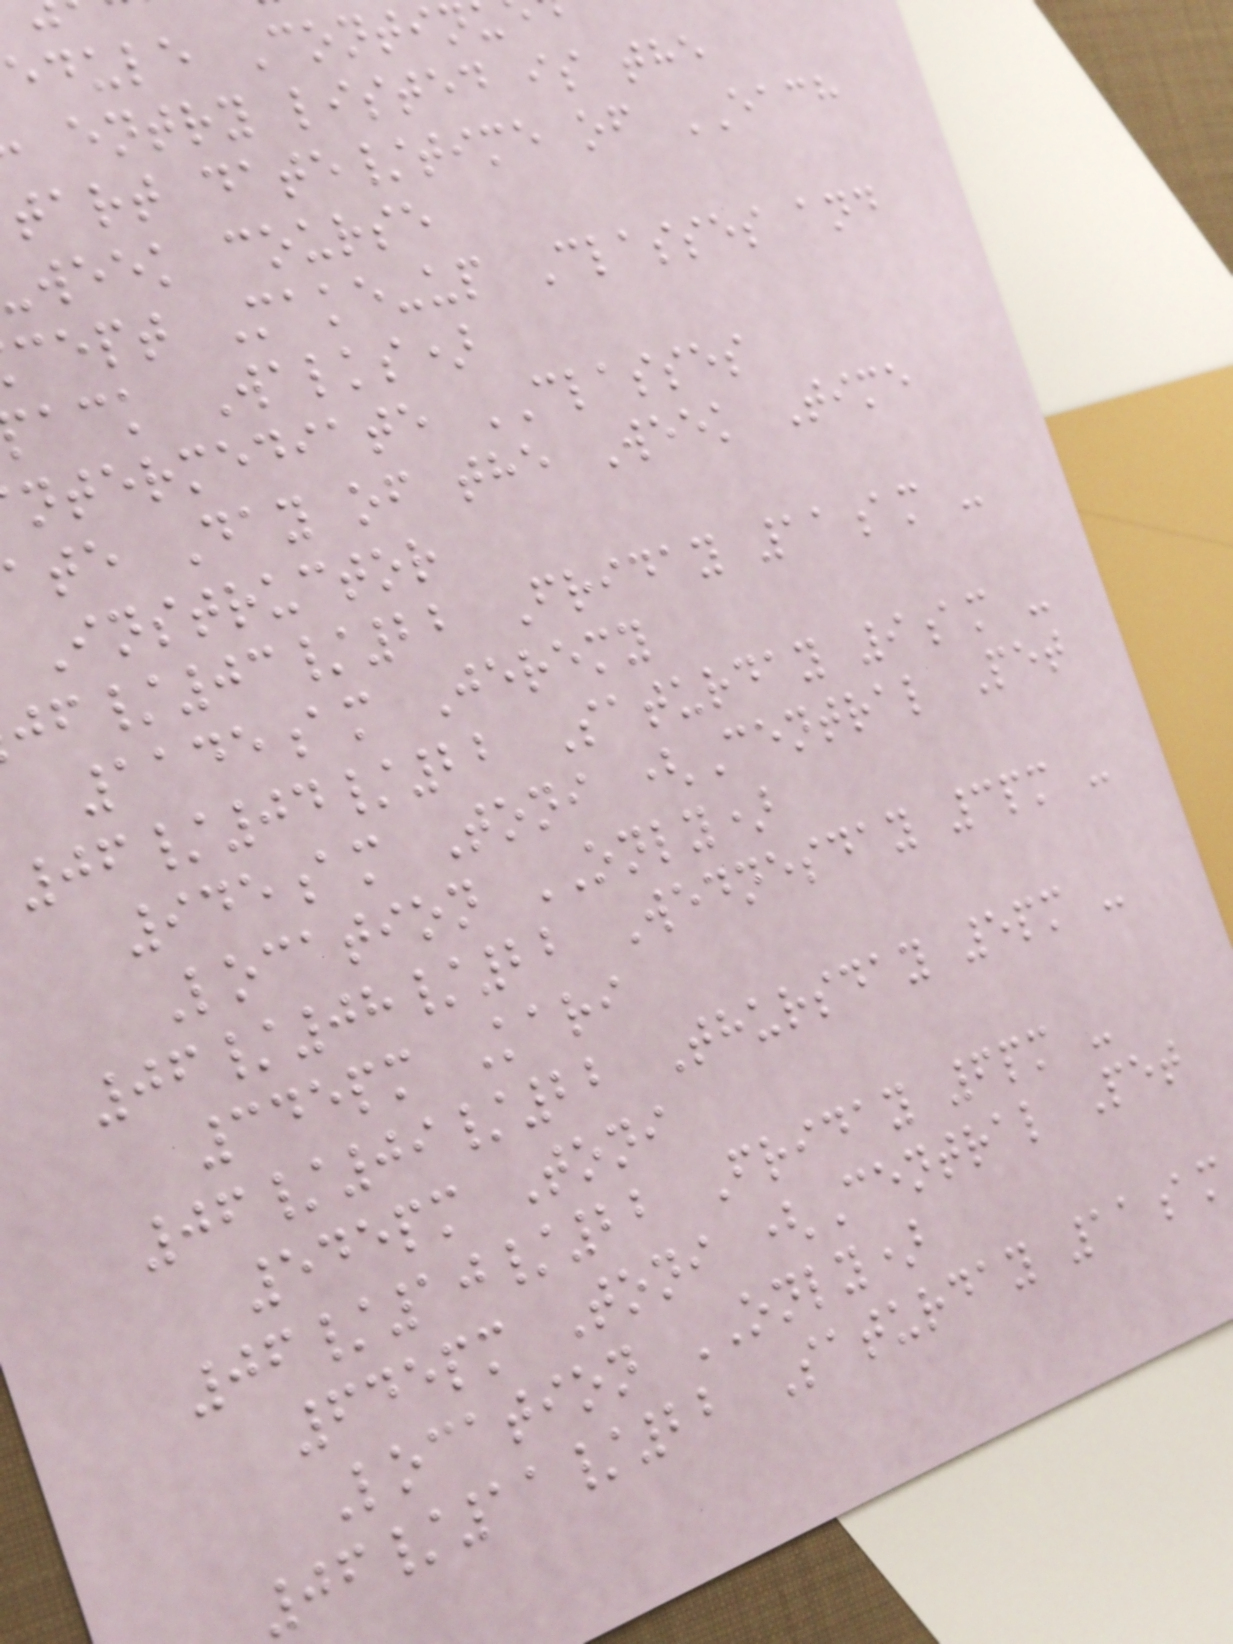edule Contin
entry listed is the
tart date/time of EACH
week course
cept Make-up Classes and
ack Walks)
ntermediate CLASSES
ate Day of the Week Time
Instructor
/03/22 Friday 11am -
1145am Jeremy
06/04/22 Saturday 9am -
945am Toni (Central Pet
Location ONLY)
06/08/22 Wednesday 3pm -
345pm Kari
06/09/22 Thursday 5pm -
545pm Toni
06/10/22 Friday 6pm -
645pm Toni (Central Pet
Location ONLY)
06/11/22 Saturday 11am
